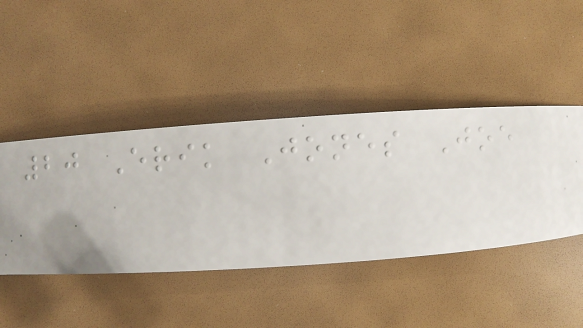20 Erik Jones Joe
